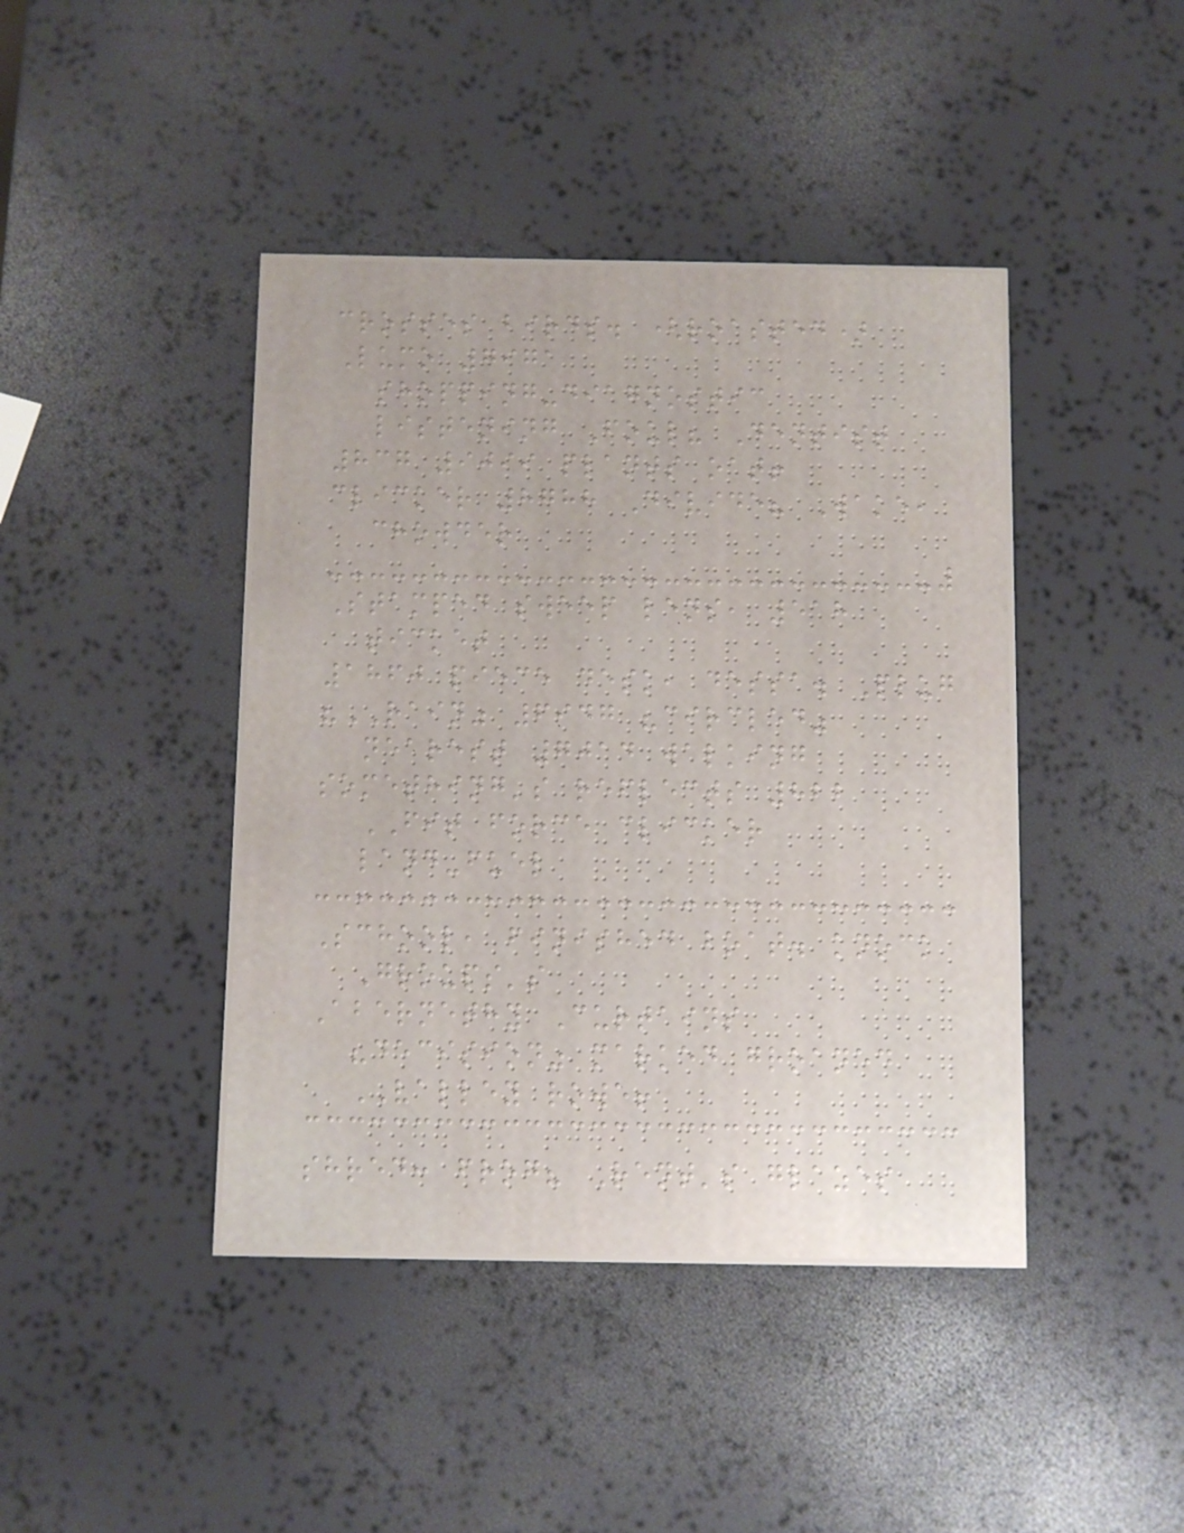crosses birds. (roasted)
Lumo 7971
shopping-diagnostic
listening Foul? Dentist
837 9099 plants oat!
clicker 8788 Divide? Wake,
chowder
Stamped sweep lens, 518
ticket
1860 piece desk, dessa. Plug
"RAIN" 6947 "circled"
nearest 7014 walking
something's reflects 822
FIT force clicker
land-fuel
School, finished boat. knock
Groups's
Abernethy Curtains
"decision" marked groaned
VALLEY rowe!
shred: frog? Rent's glazes
